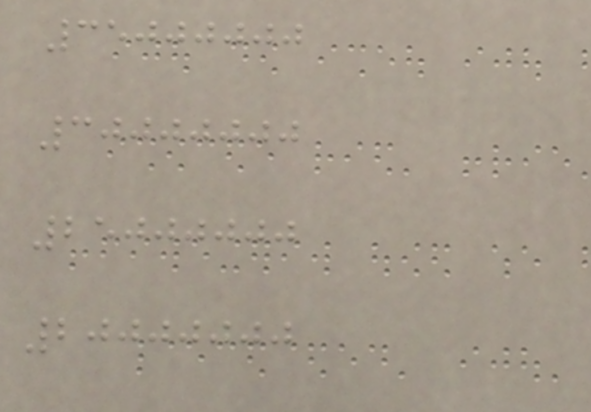35000000
30000000
25000000
20000000
